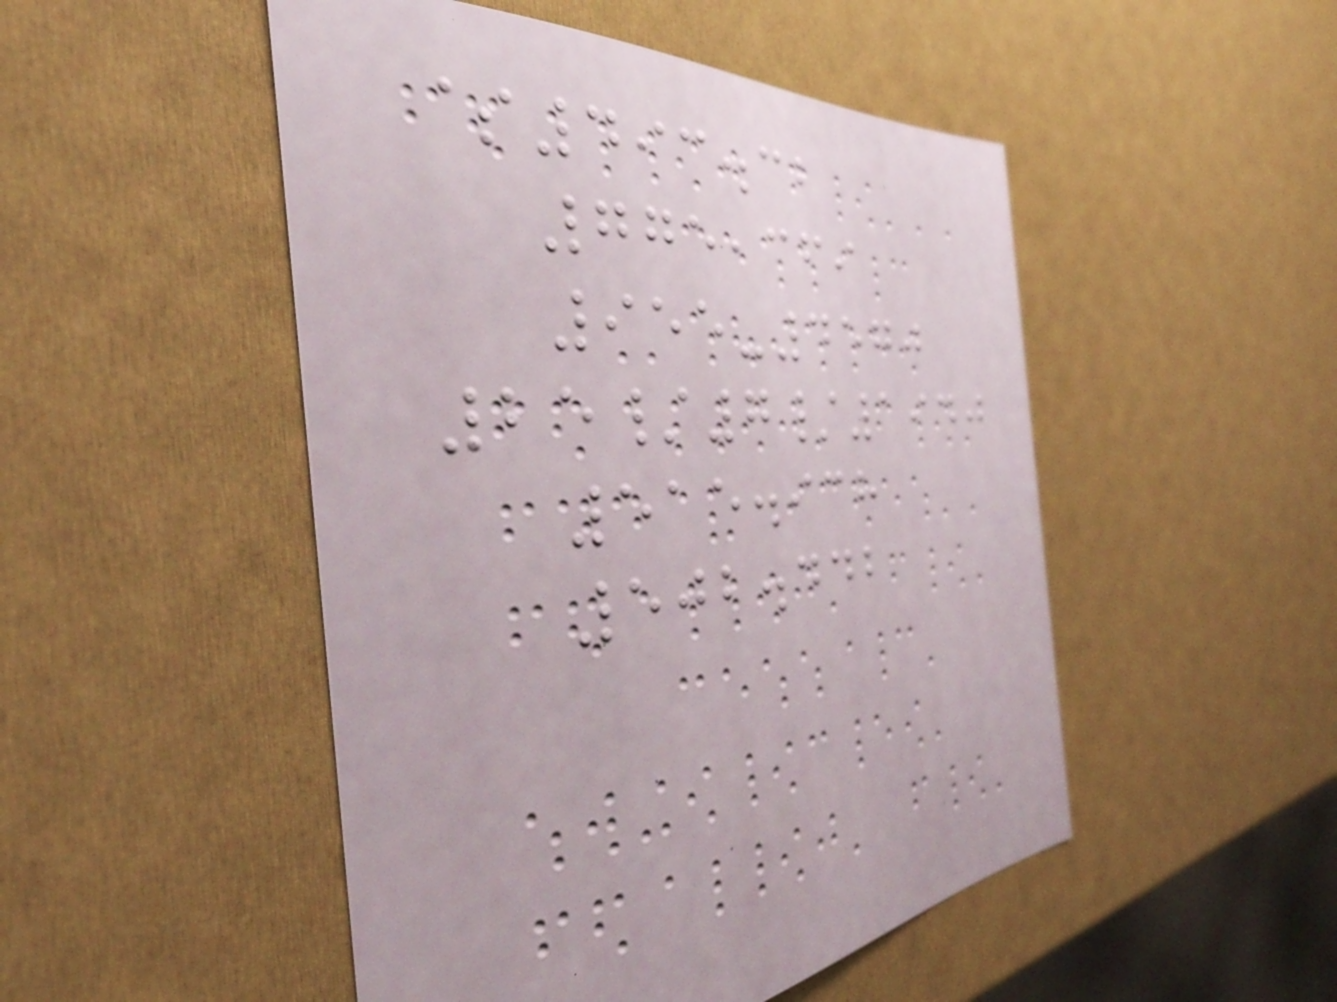$493.32
775,369
955-4570
25/7/1940
515.938
502.442
